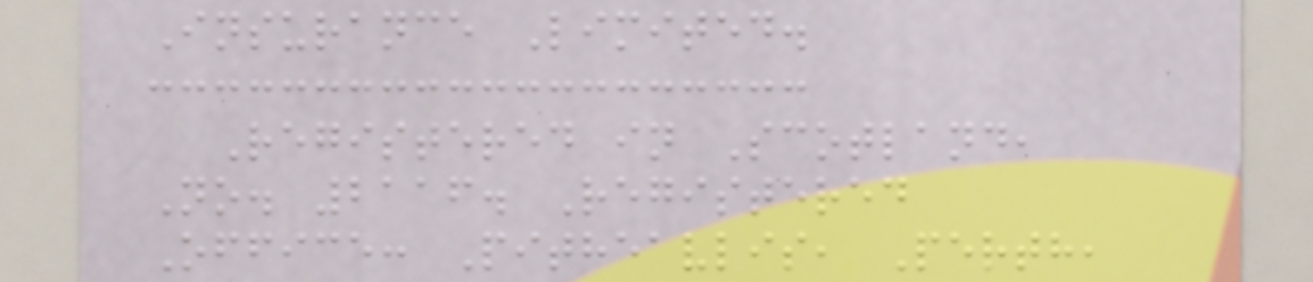Insurance Limited.
Registered in Scotland,
No. 2116. Registered
Office: Pitheavlis, Perth,
